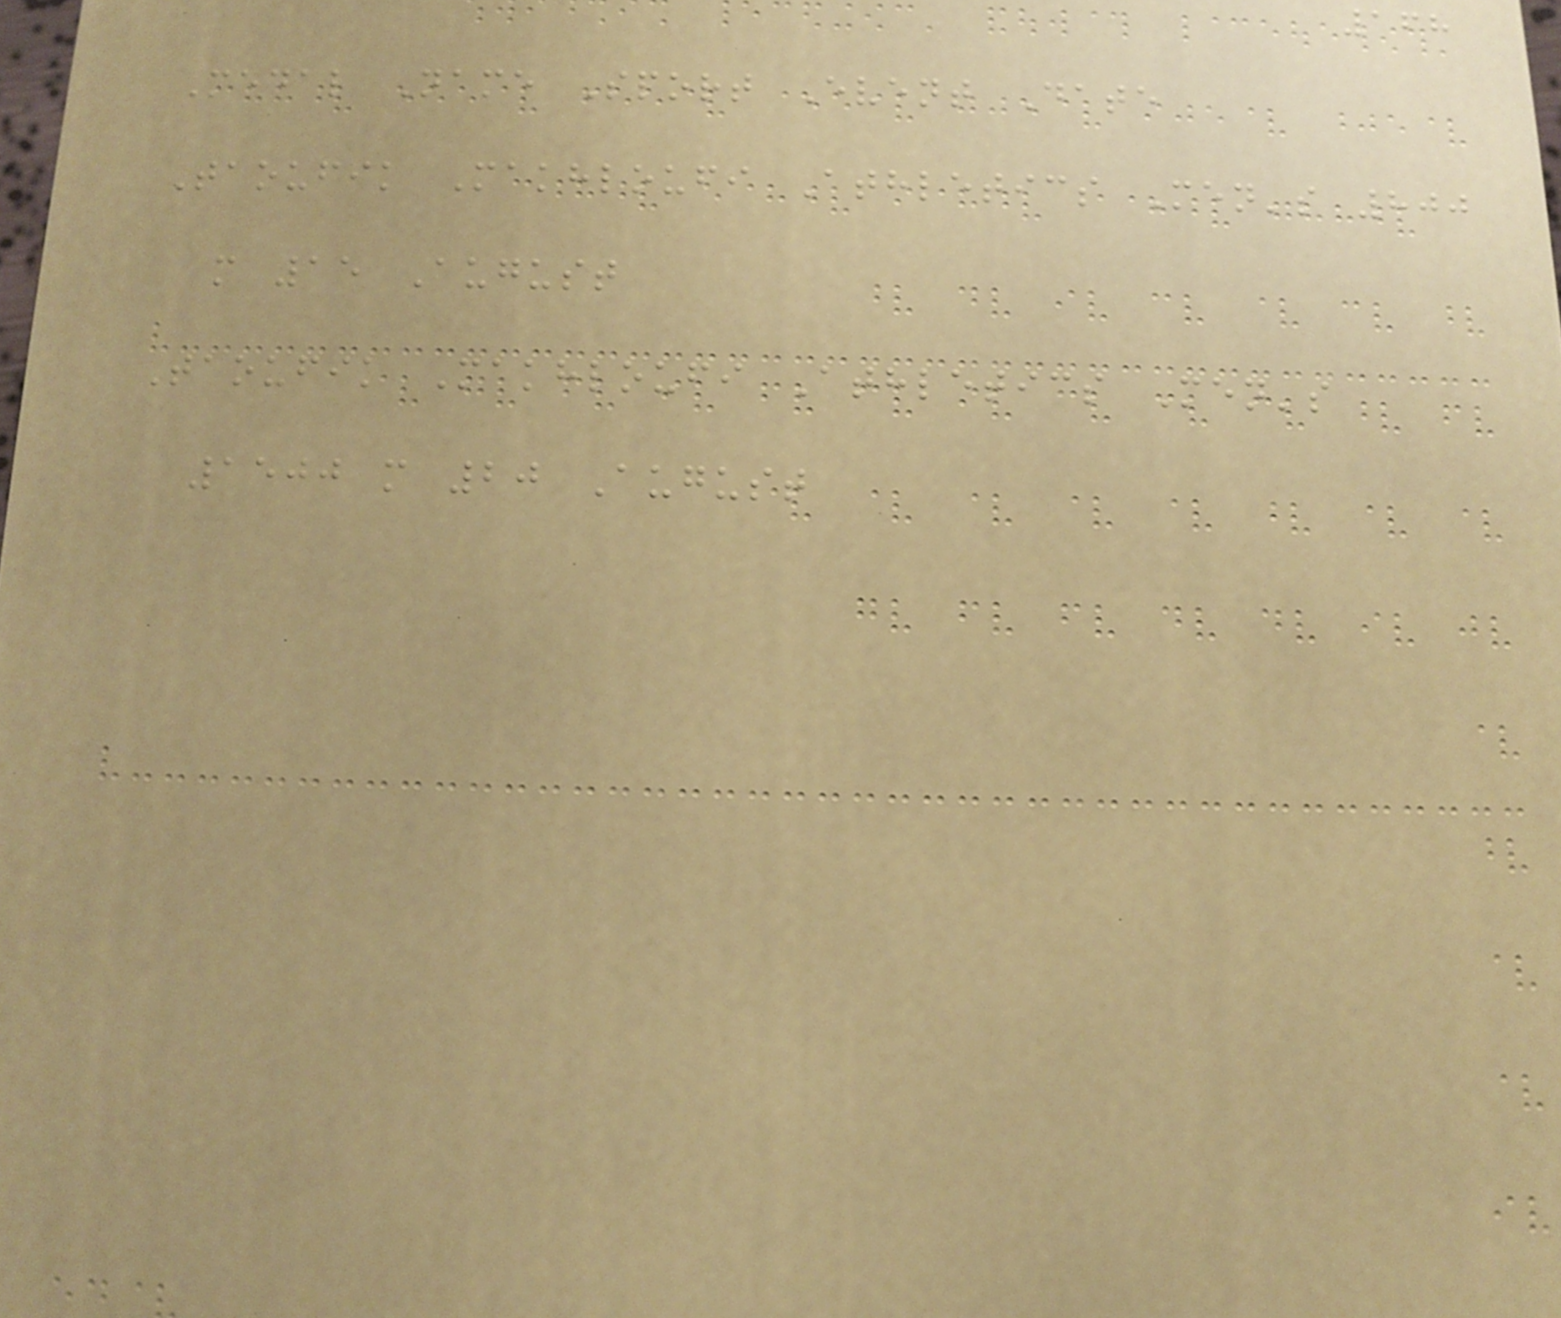168
Medal Name Sport Event Date
Taoufik Makhloufi Athletics Men's 800
m 15 August
Taoufik Makhloufi Athletics Men's
1500 m 20 August
